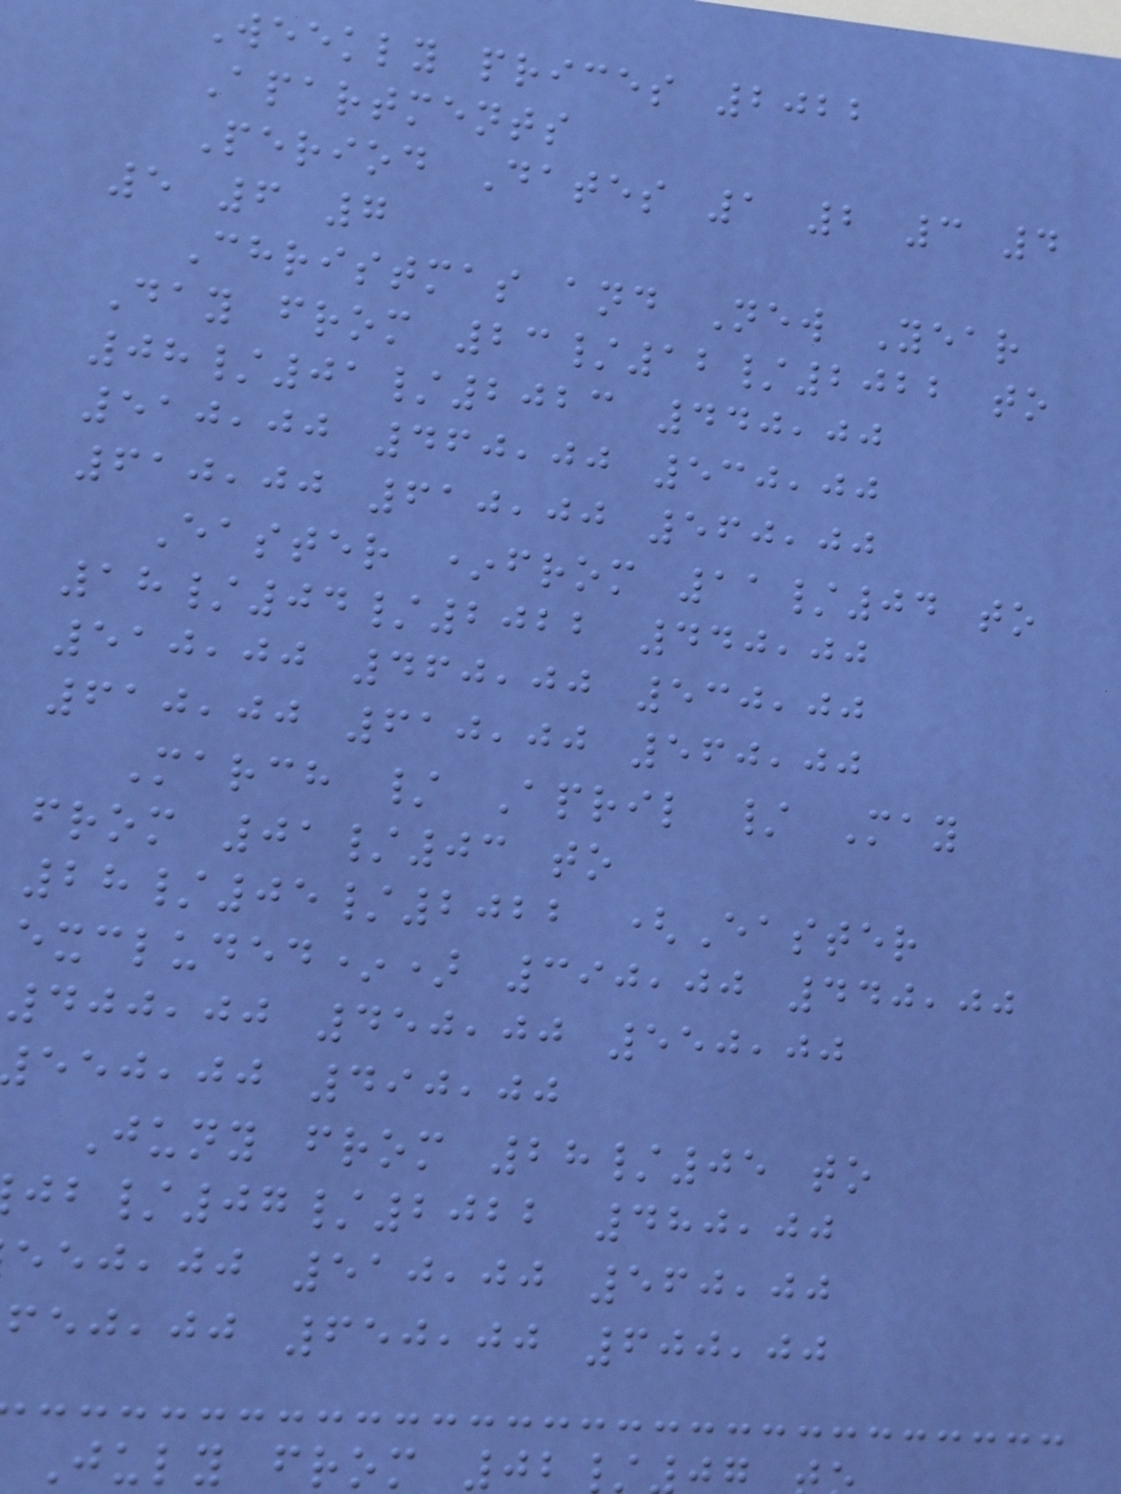Weekly prices 2022
Apartments
Period Dates 1 2 3 4
5 6 7
Christmas and New Year
Day from 23/12/2022 to
08/01/2023 440,00
510,00 460,00 530,00
610,00 610,00 560,00
Easter *from 11/04 to
18/04/2022 440,00
510,00 460,00 530,00
610,00 610,00 560,00
March / April / May
from 01/03 to
28/05/2022 (Easter
excluded*) 390,00 440,00
400,00 450,00 550,00
,jj 490,00
Juny from 28/05 to
/07/2022 480,00
,jj 510,00 560,00
,jj 650,00 600,00
July from 02
